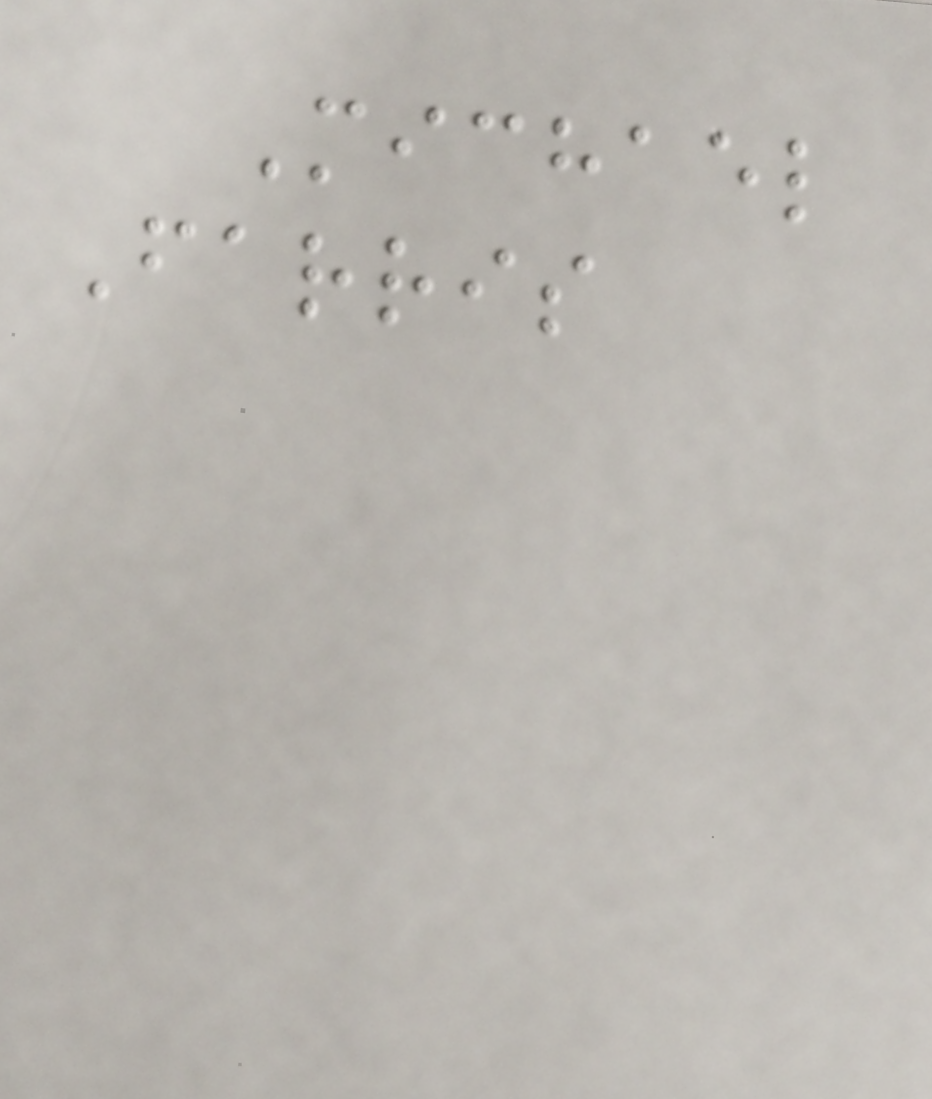Michael
Farris
